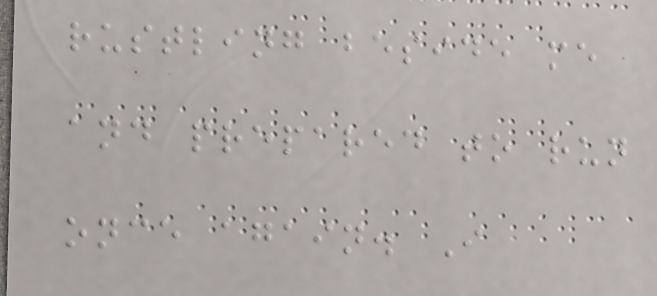rustling beside me
and prepared to run
once again. I
